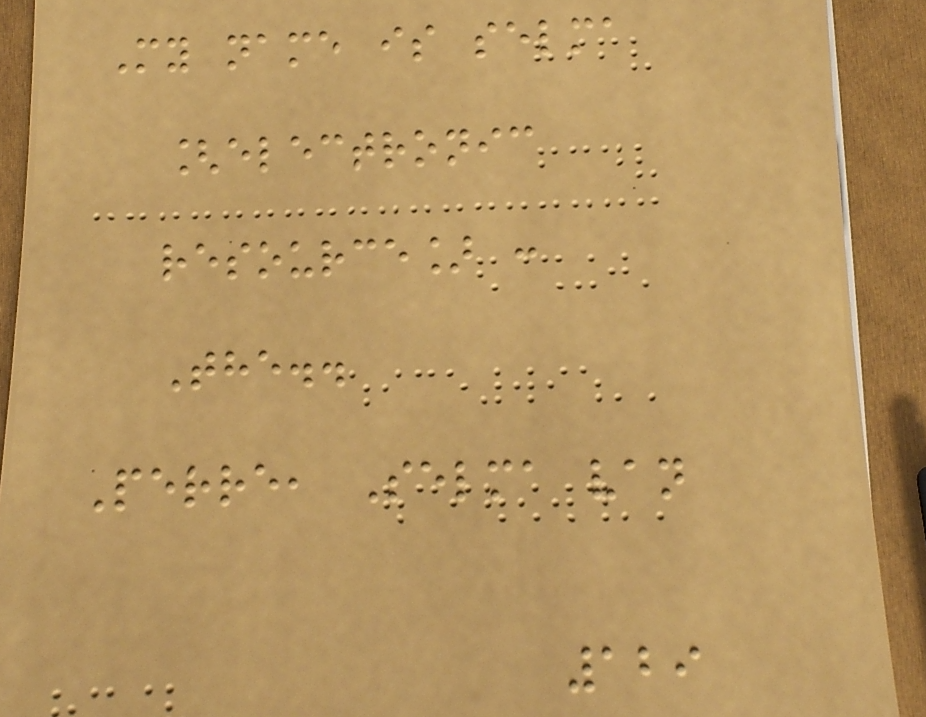My name is selma
[electronic
resource] :
The..
Perre, Selma van
129
